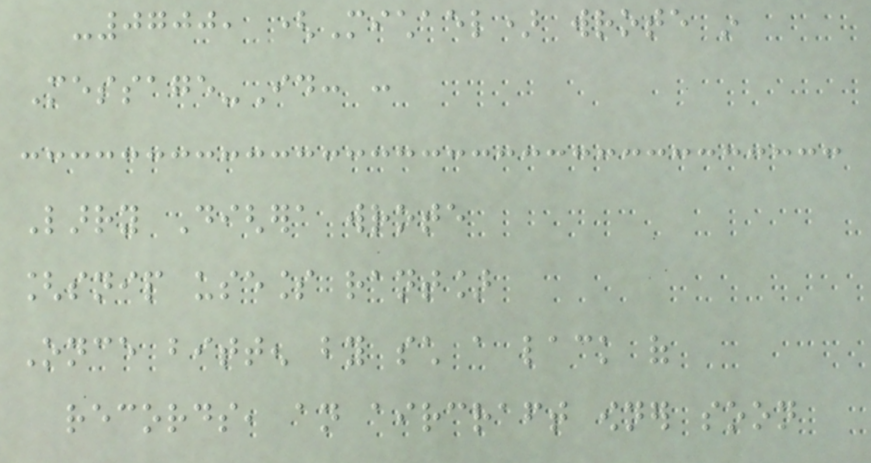-0700, (Michael) wrote in
Message-Id: :
Larry Dighera wrote
[snip useless rant]
Once bitten by such a lack of
records, an aircraft owner soon
